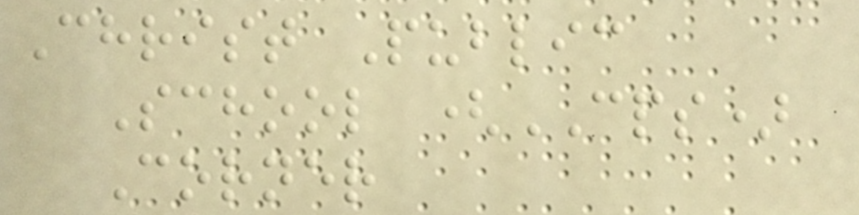Christ Public
School (CPS)
Corner
